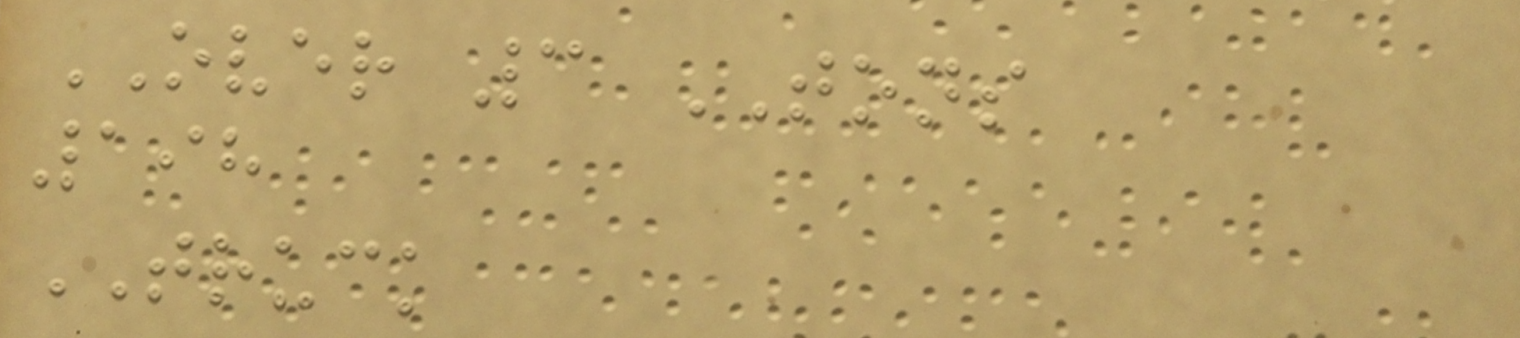OVER 3 TONS
198
TRUCK
